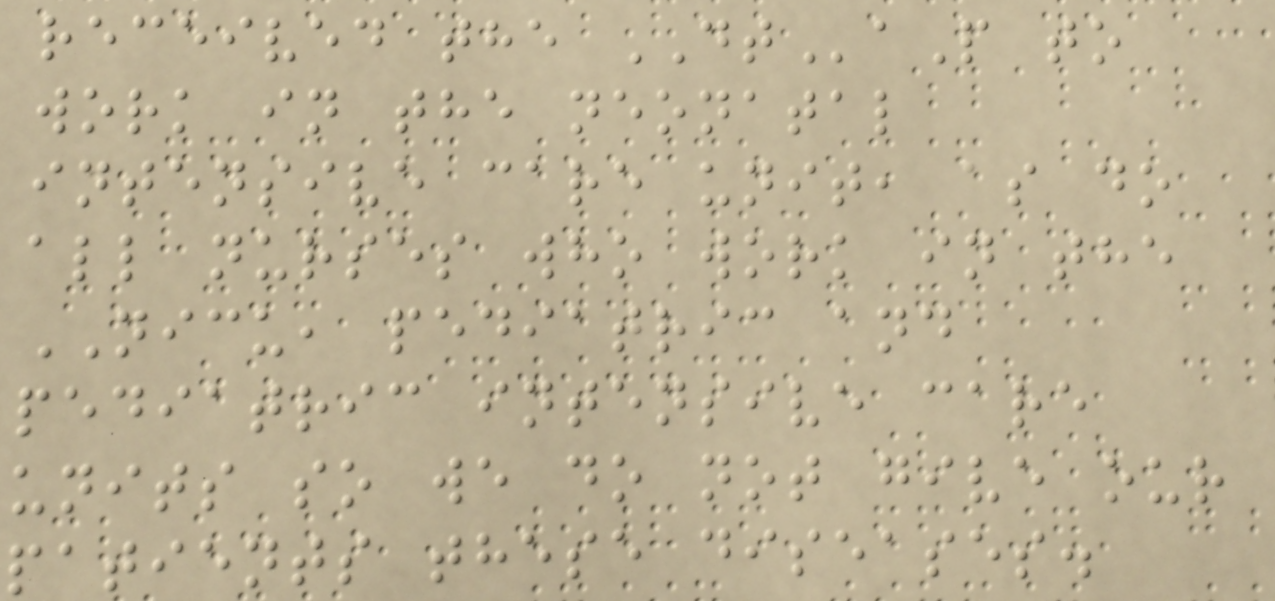received the DTaP to
work in the neonatal
intensive care unit, as do
all nurses who work in the
NICU, pediatric and
pediatric intensive care
units so we do not give our
patients these diseases.
